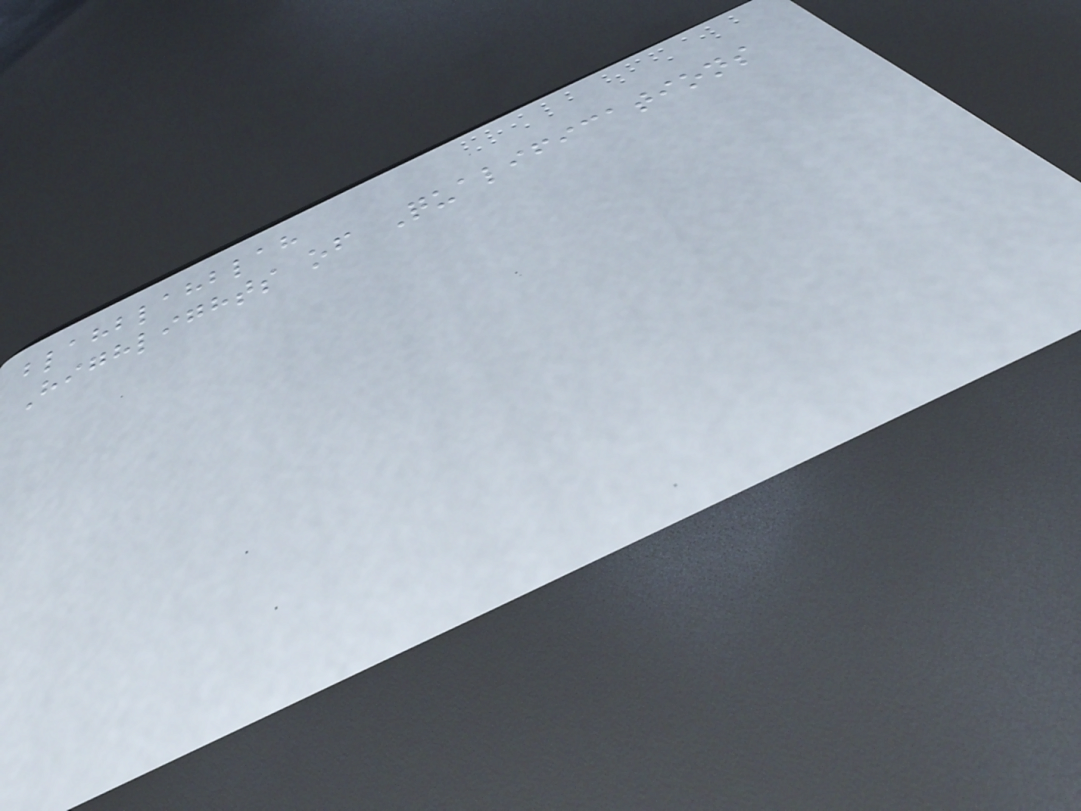blahblahblah
Highlights of Qualifications
